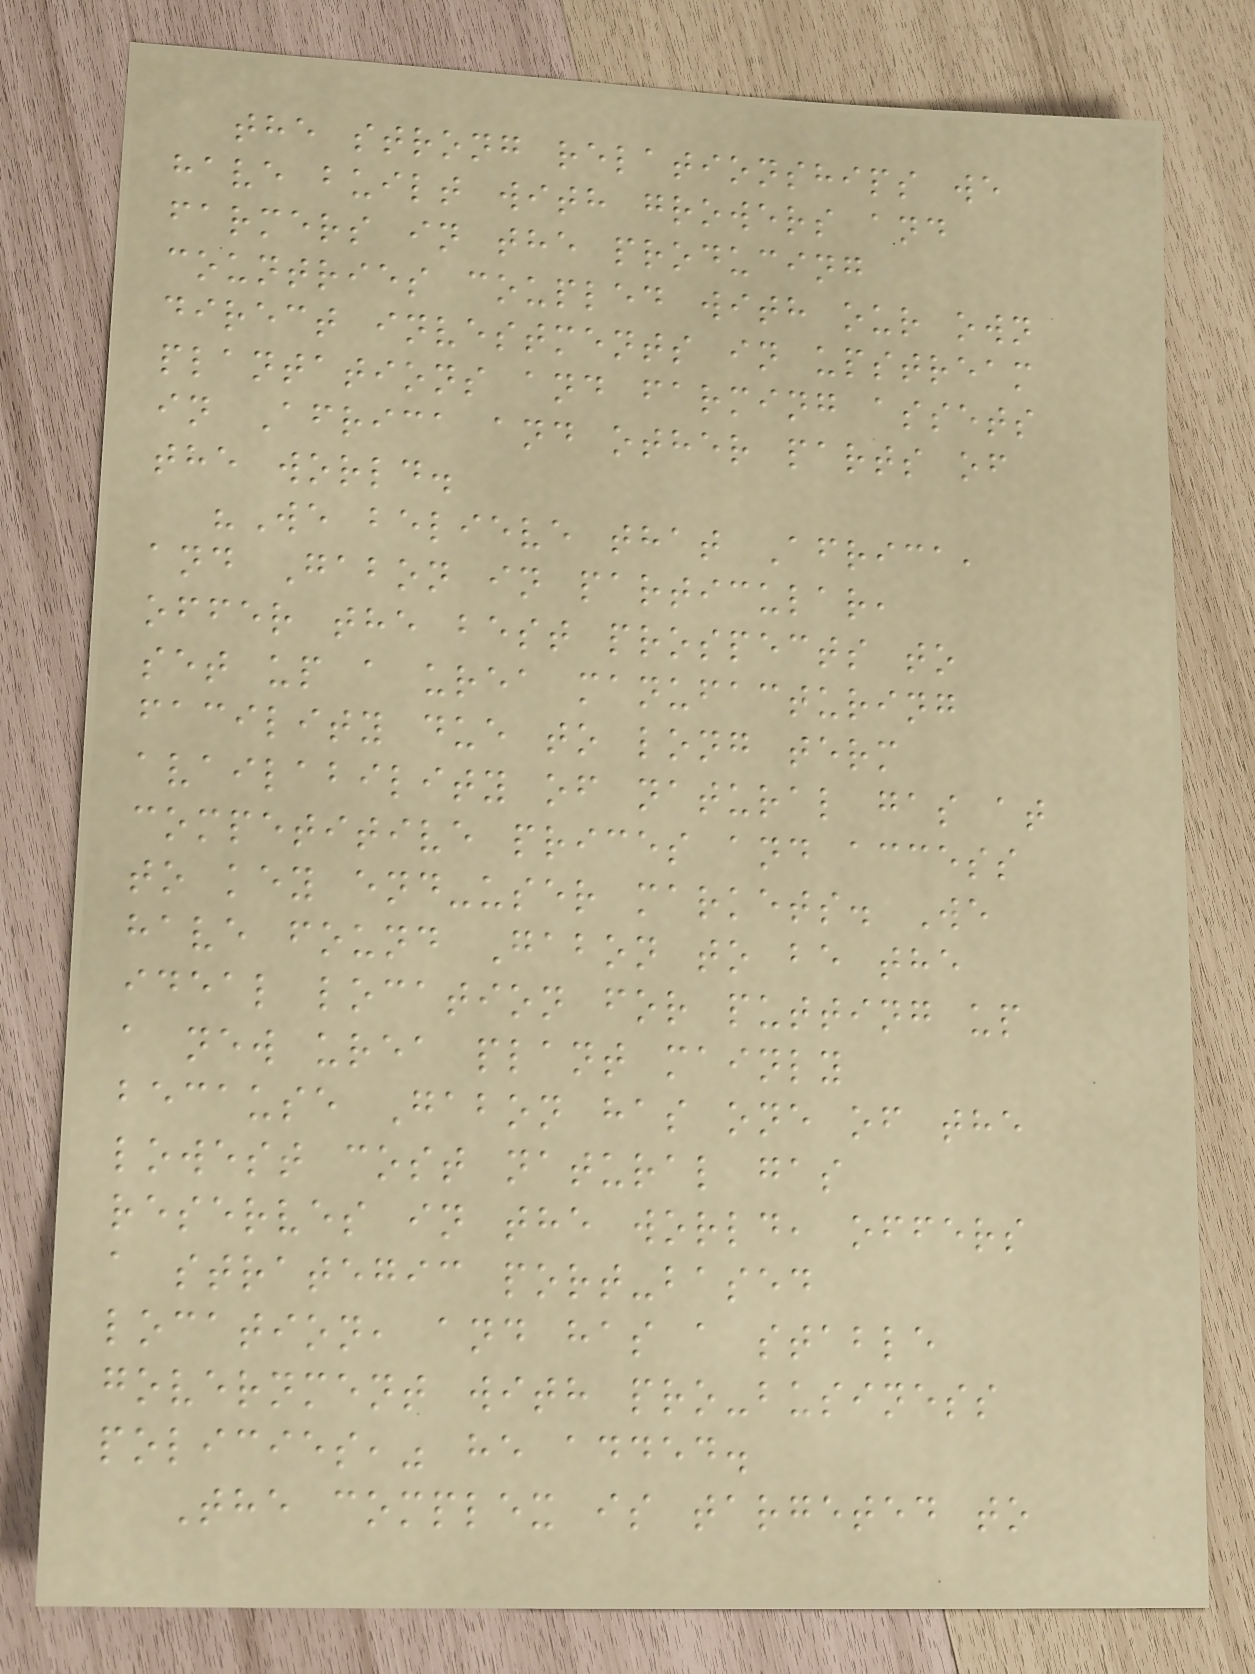the strong relationships we
have built with growers and
farmers in the producing
countries coupled with our own
direct investments in upstream
plantations and farming assets
in Africa and other parts of
the world.
"We believe that Africa,
and Gabon in particular,
offer the best prospects to
set up a urea manufacturing
facility due to long term
availability of natural gas at
competitive prices and access
to key end-user markets. We
have found Gabon to be the
ideal location for putting up
a new urea plant mainly
because Gabon has one of the
lowest cost natural gas
reserves in the world, offers
a strategic port-based
location, and has a stable
government with pro-business
policies," he added.
The complex is targeted to
